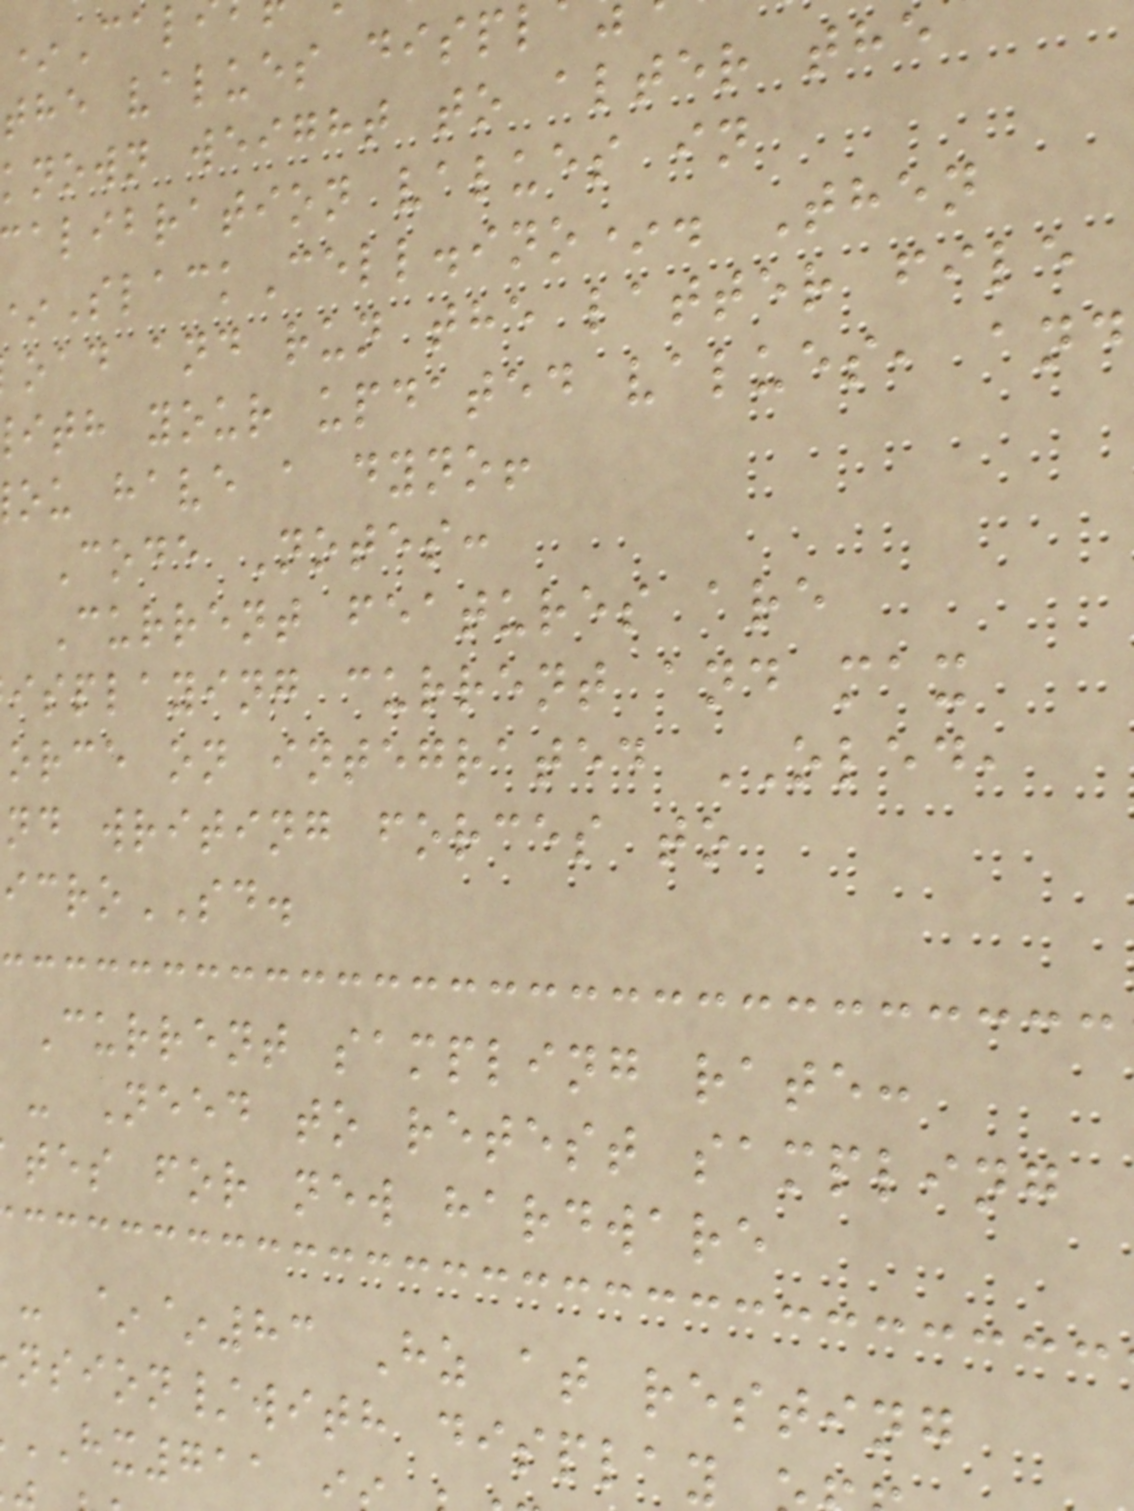the values displ
known weight to alter the
alibration values in
SlackCell.ino*. Then
oad and run the latter file
ith your updated values, and
ou have a dyno!
Code Notes:
Current features are
isplaying current and max
orce on integrated OLED,
nd writing forces to
icroSD.
Current sampling rate:
- Need to retest sampling
tes for new hardware
- ~~83 Hz at resting
nsion/with display
HX711
